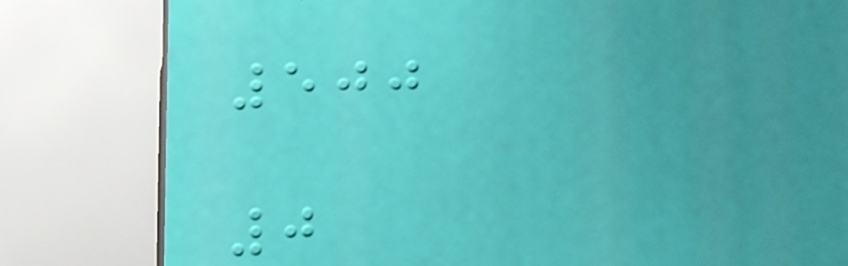500
0
